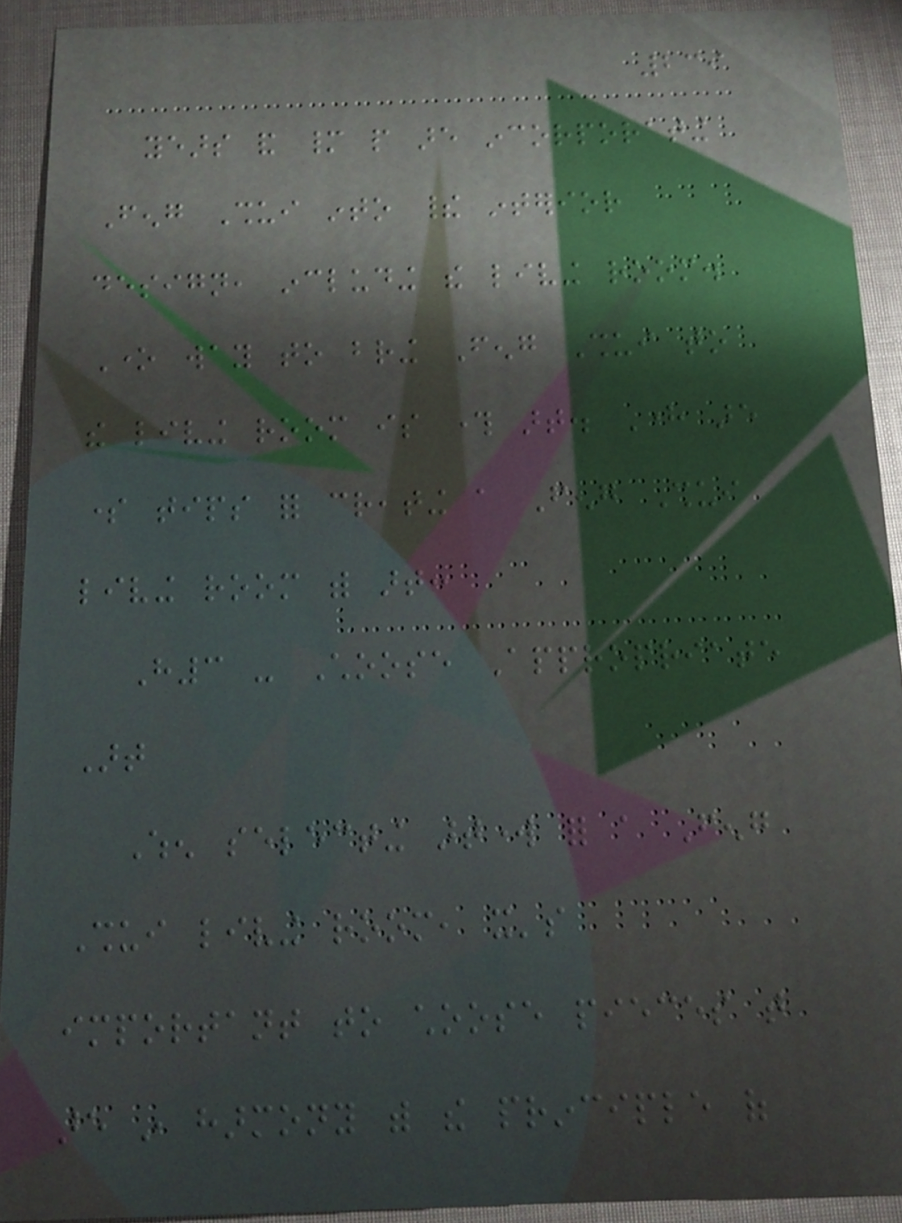239
years and many people are incorporating
Feng Shui into their interior
design, including the living room.
One way to bring Feng Shui to
the living room is through art. Here are
some tips for creating a Feng Shui
living room with art:
H3 - Choose Appropriate
Art
When selecting artwork for a Feng
Shui living room, it's
important to choose pieces that
are in harmony with the principle of
